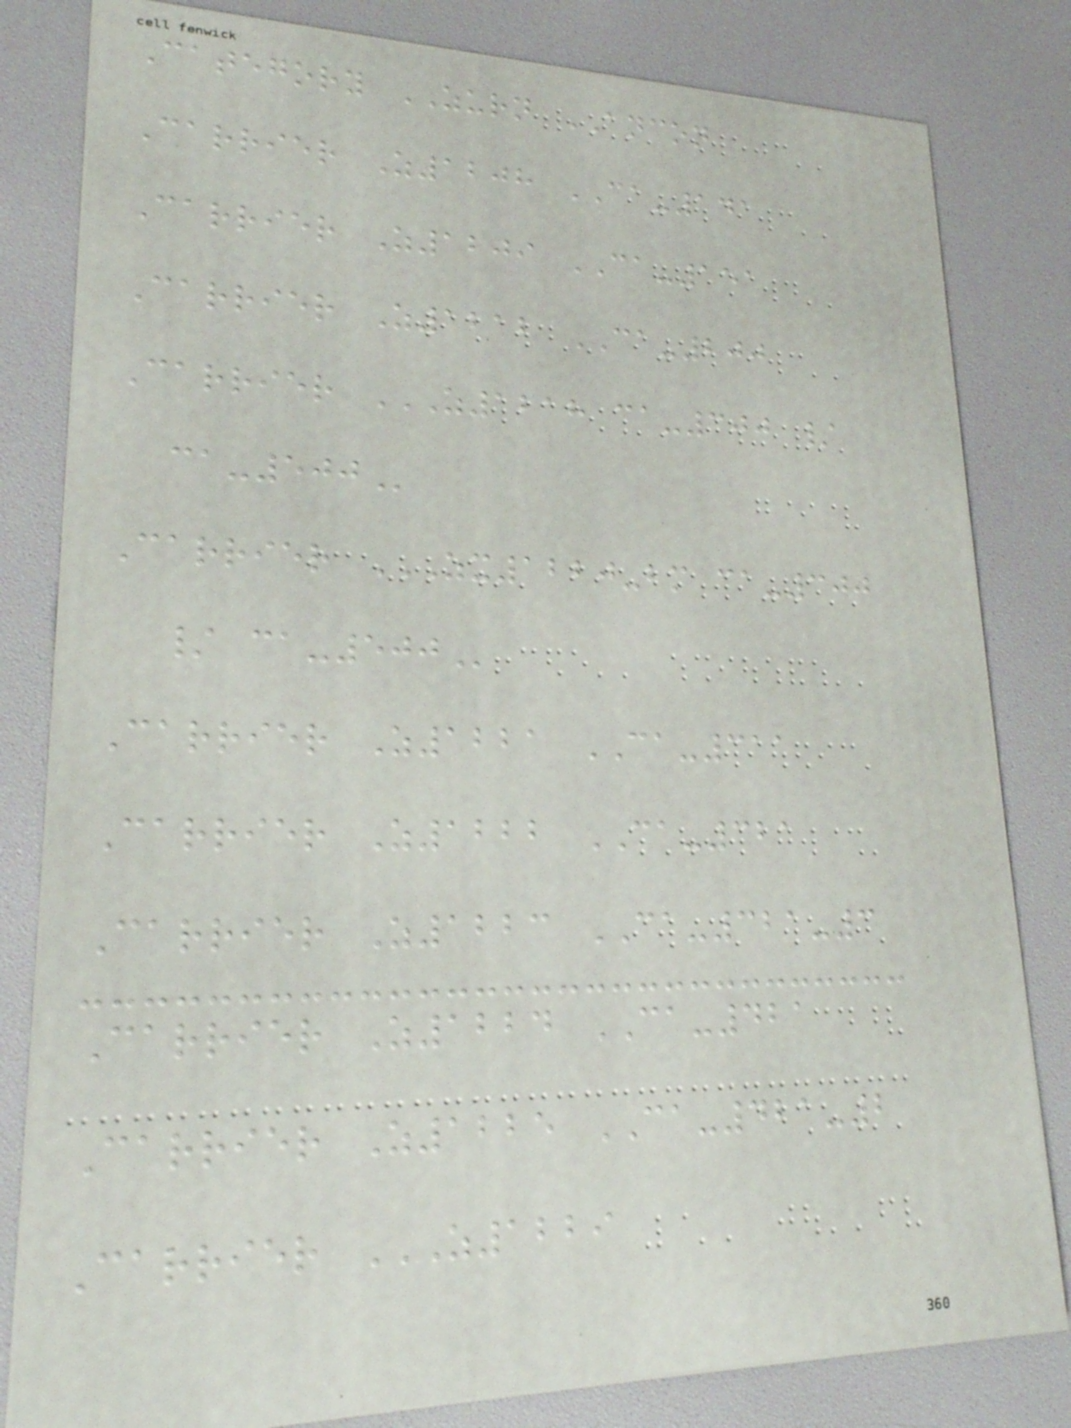Category ZURN ANCON
Carrier Z1208 CA-141
Carrier Z1209 CA-151
Carrier Z1212 CA-200
Carrier Z1218 CA-300 /
CA-500
Carrier ZX1220-BM CA-300
/ CA-500
Carrier Z1221 CA-311
Carrier Z1222 CA-321
Carrier Z1223 CA-321-3
Carrier Z1224 CA-421
Carrier Z1225 CA-421-2
Carrier Z1229
